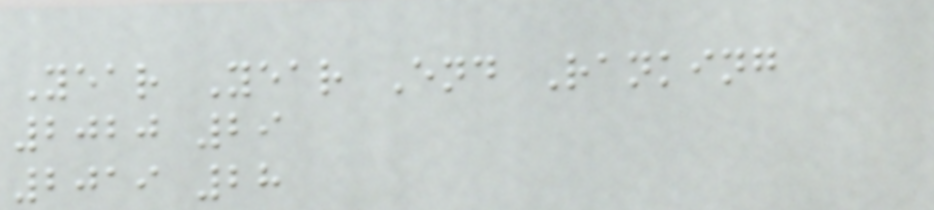Year Year End Ranking
2020 29
2019 28
